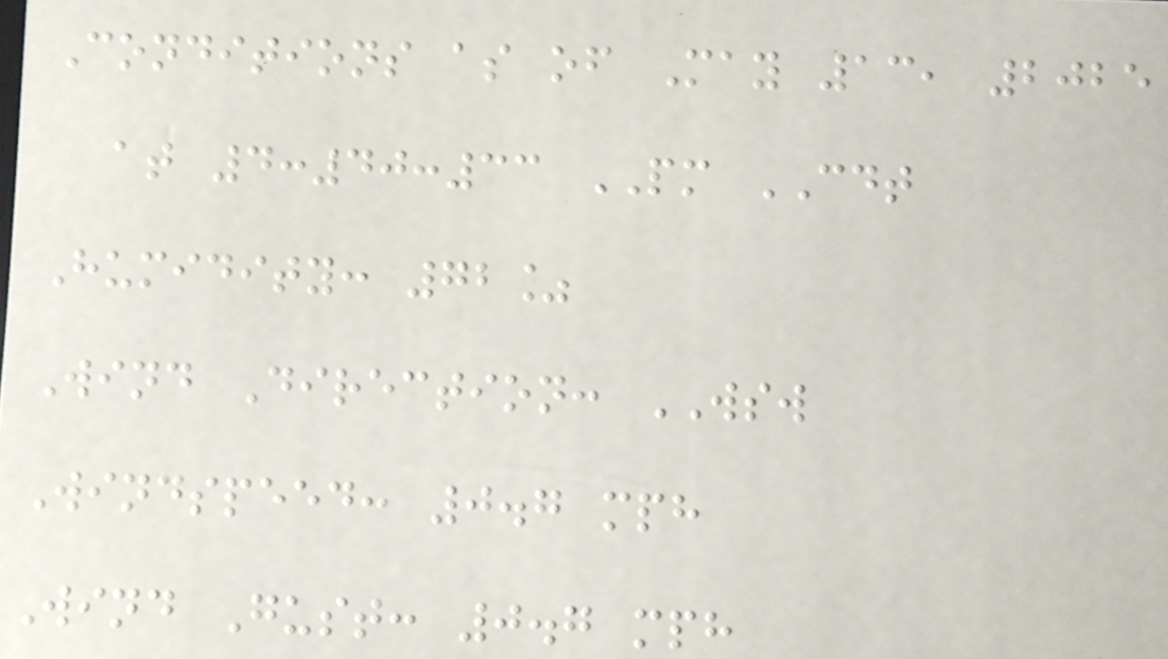Conditions as of May 13, 2025
at 4:40:33 PM CDT
Humidity: 72%
Wind Direction: WSW
Windspeed: 0.7 mph
Wind Gust: 0.7 mph
